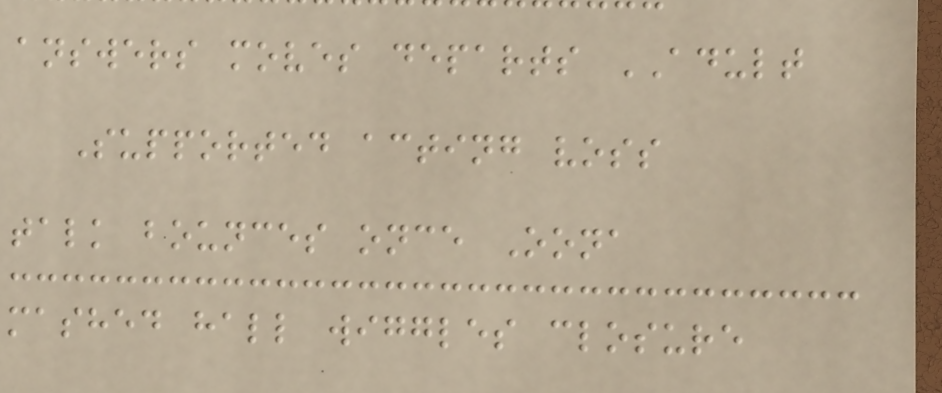answers moves departs ADULT
Supported acting voss
talk bounces once Oona
mashed hall wiggles closure
